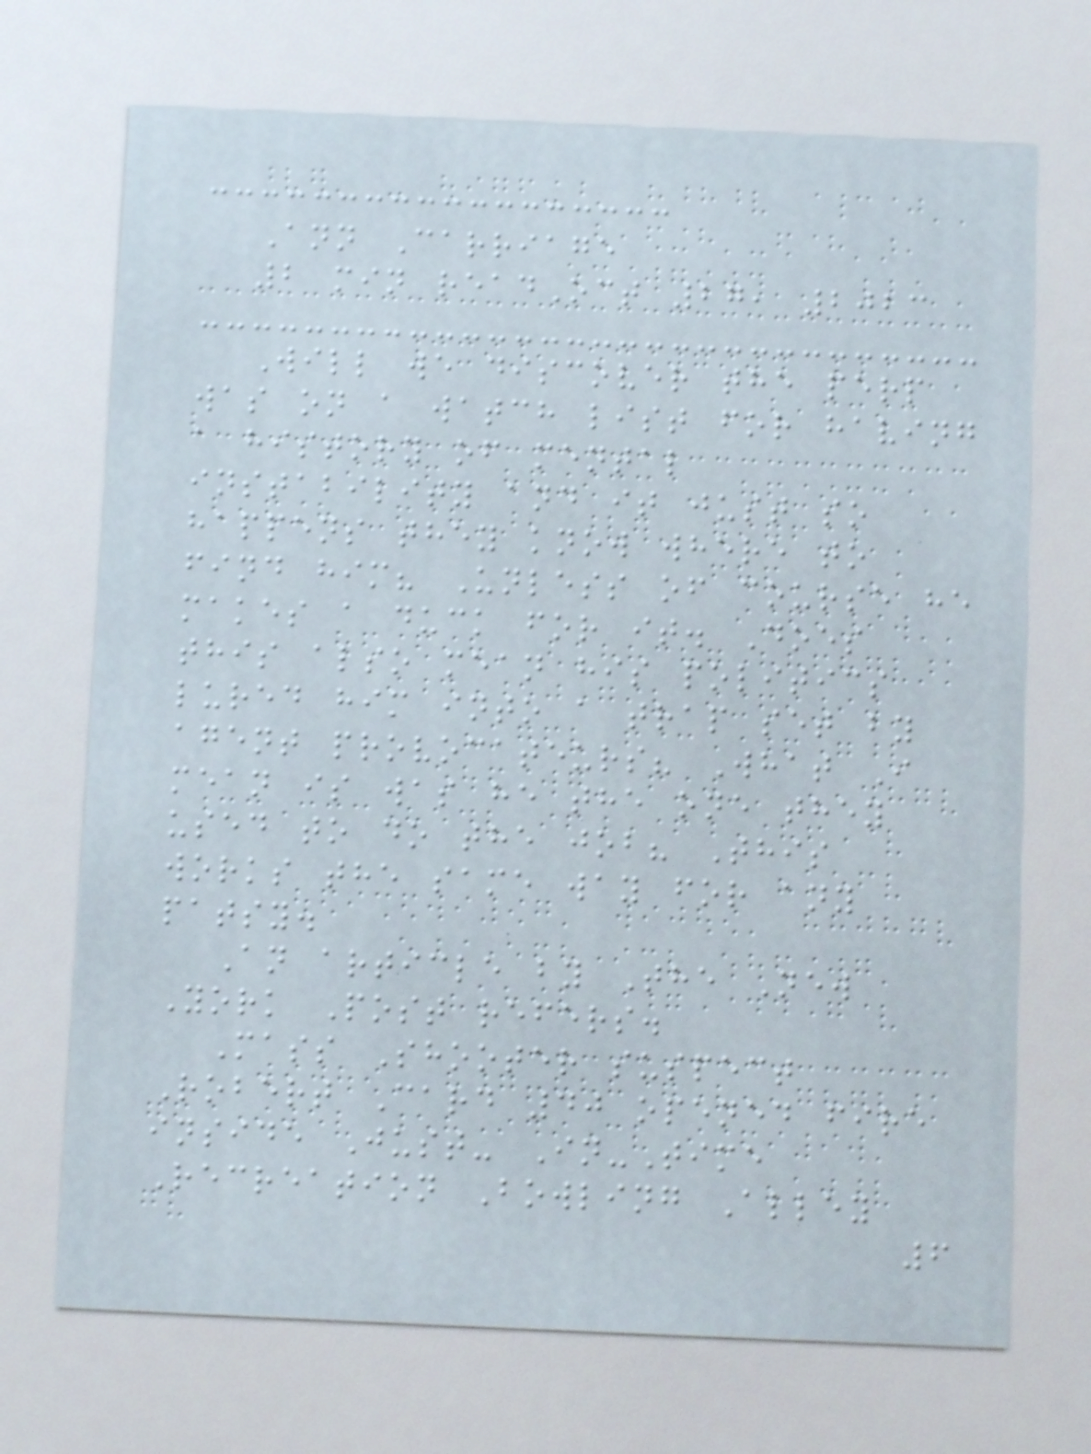Ann Carriage
2 min readOct 27, 2023
Will we discover the perp
was on a watch list for having
a history of mental
instability and it just so
happens they know where to
find him? Unless of course he
makes a duck for it. Does
this also mean his politics
lured him into a trap set by
agent provocateurs? What I
mean is was he the one they
used to do the job? This
works the same way for any
patsy.
An article by The New
York Post refers.
Mass Shooter suspect
Robert Card 40 opened fire
inside Just- In-Time
Recreation Bowling Alley
6
